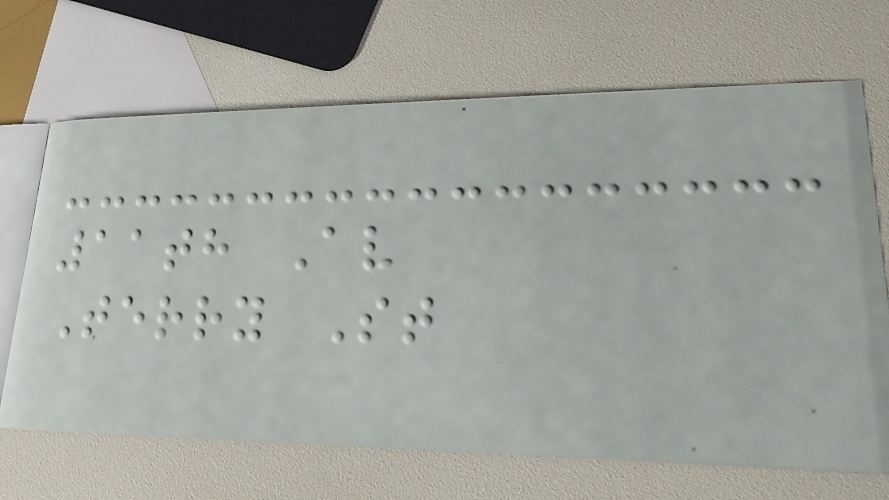11th Av
Terry St
